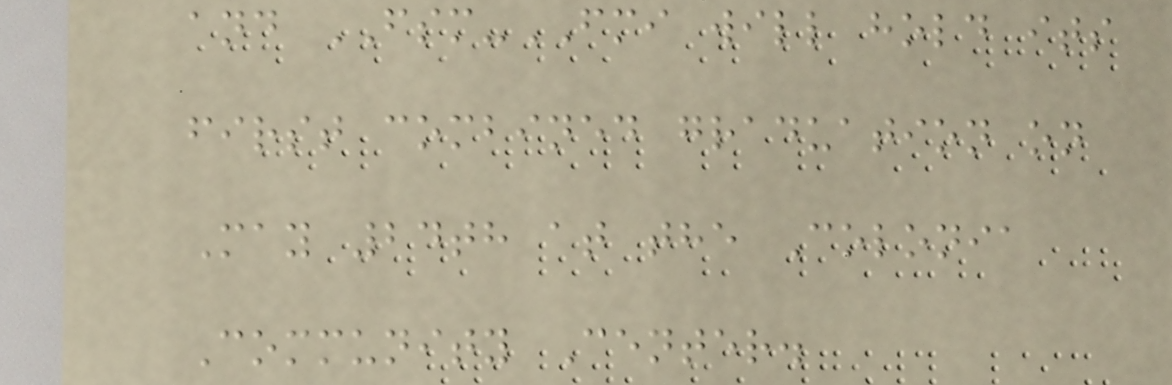and FSM-FMI will hold its
first combined graduation on
May 24th at the Colonia
Community Center.
